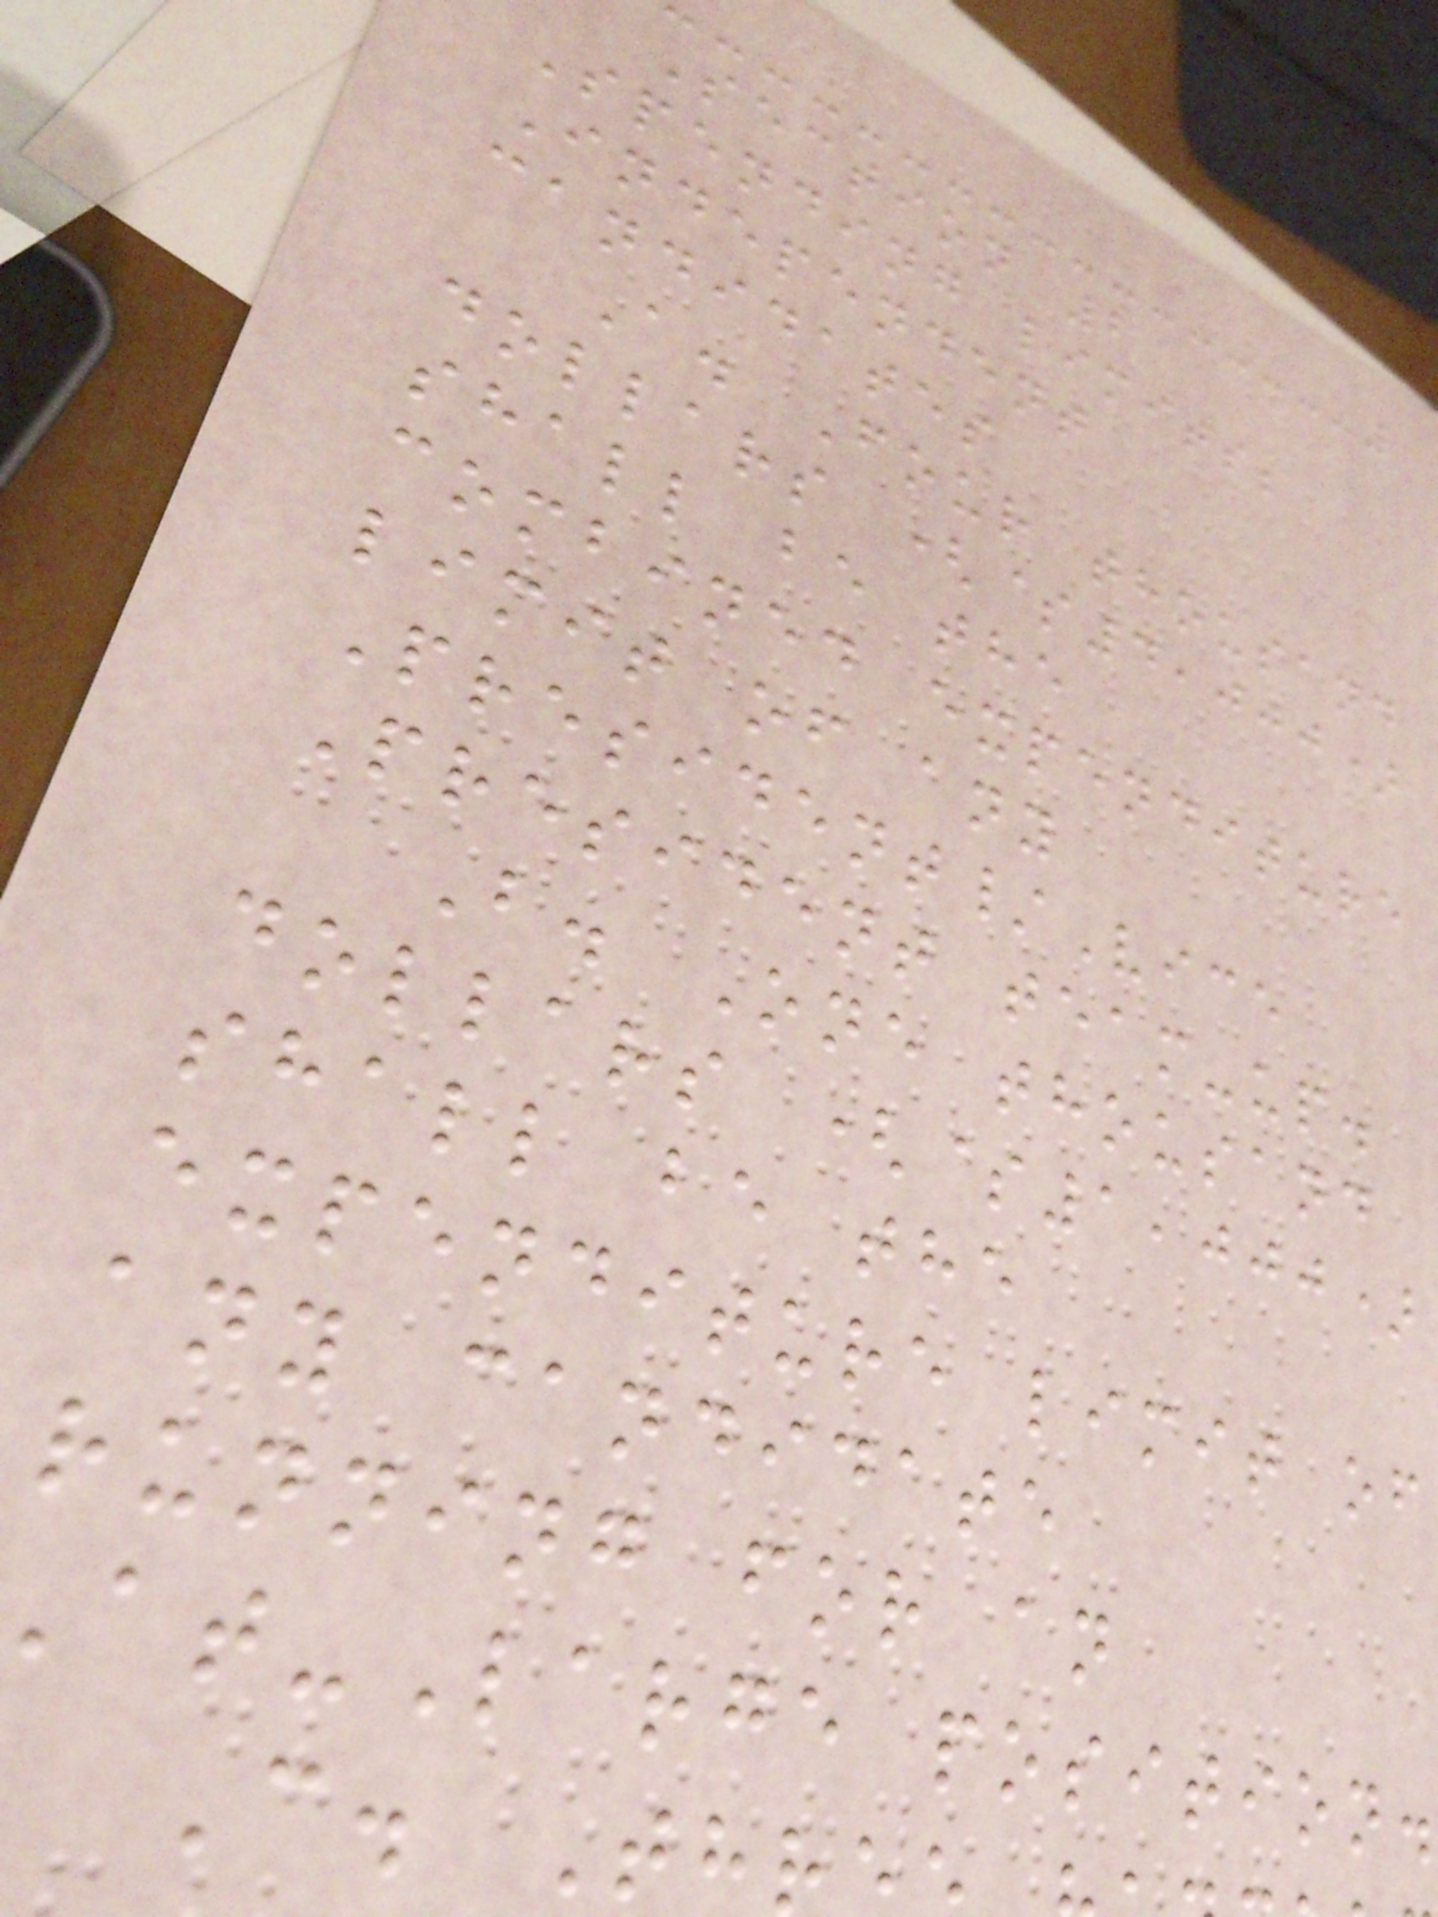Section 2
Spending limits;
Independent
candidates
A. Four thousand
dollars ($4,000)
shall be the
combined expenditure
limit of any
President/Vice
President team-up.
B. One thousand
dollars ($1,000)
shall be the
expenditure limit of
any candidate
running for an
t-Large position.
C. Th
